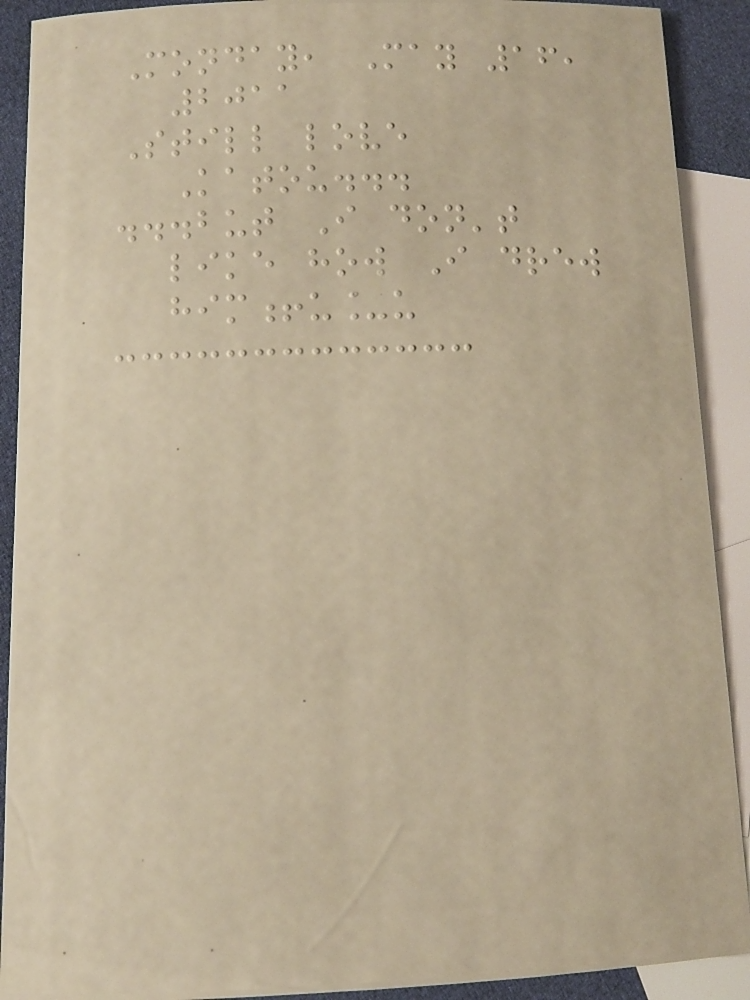Monday, May 16,
2011
Still love
Katou...
...but I don't
like how I drew
him!u_u
